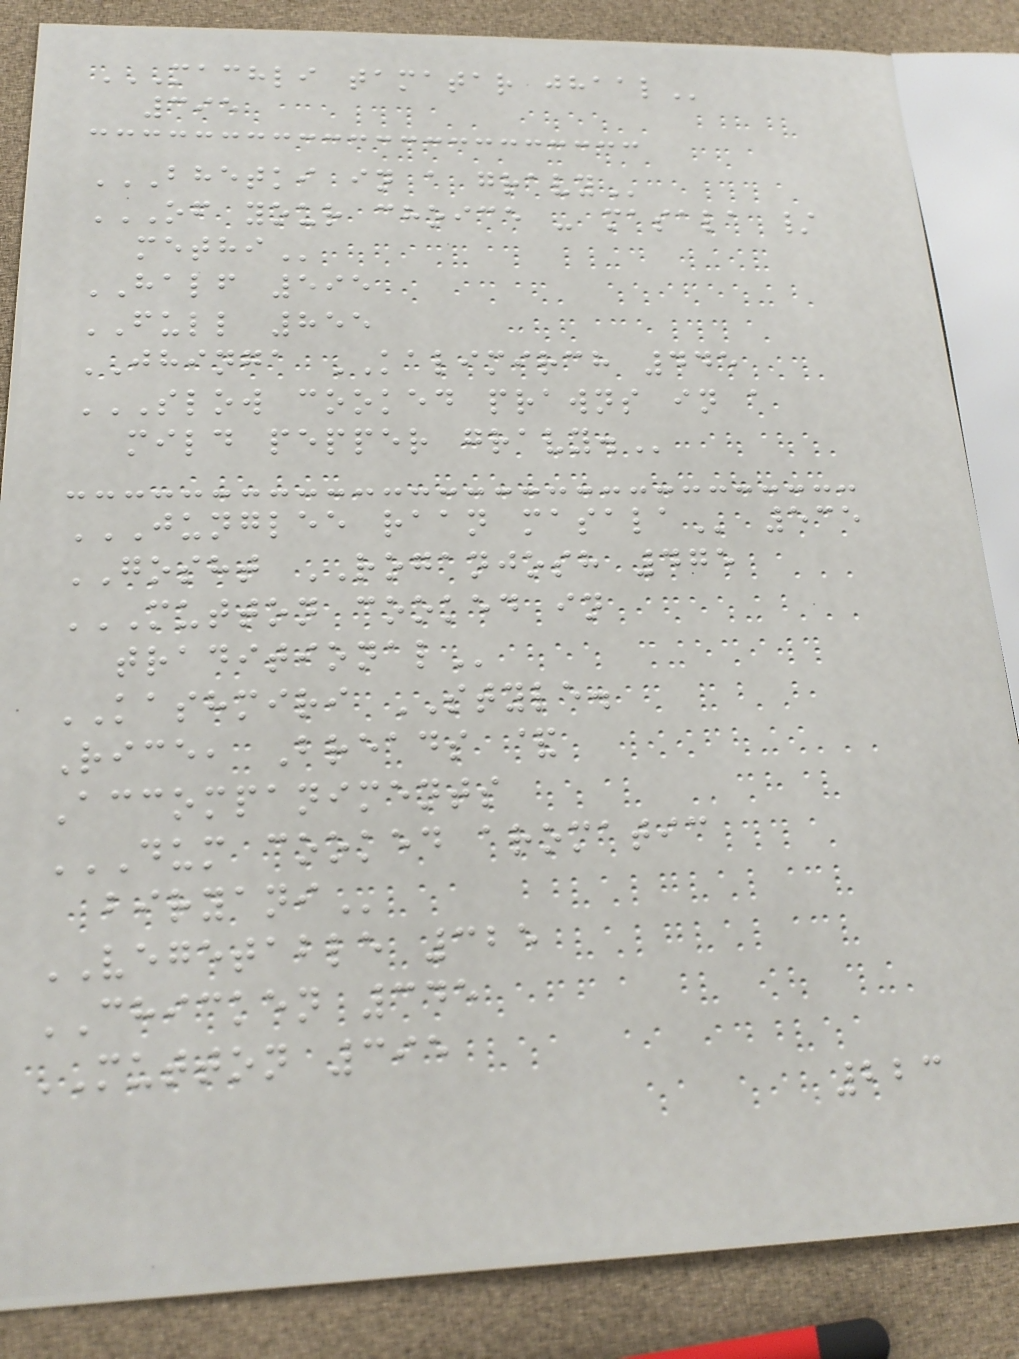MACHLI TAMATAR JHAAL
395
BHETKI IN A GRAVY
OF YOUR CHOICE - MASALA /
METHI
HALF 595
FULL 855
JHINGA KALIMIRCH 445
SLOW COOKED PRAWNS IN A
MILD PEPPER GRAVY.
JUNGLEE RAAN MASALA 535
GOSHT ROGANJOSH 475
MUTTON COOKED IN
TRADITIONAL
KASHMIRI STYLE.
Rice, Breads &
Accompaniments
DUM COOKED AROMATIC
BIRYANI
VEGETABLE 325
CHICKEN 345
MUTTON 395
223
